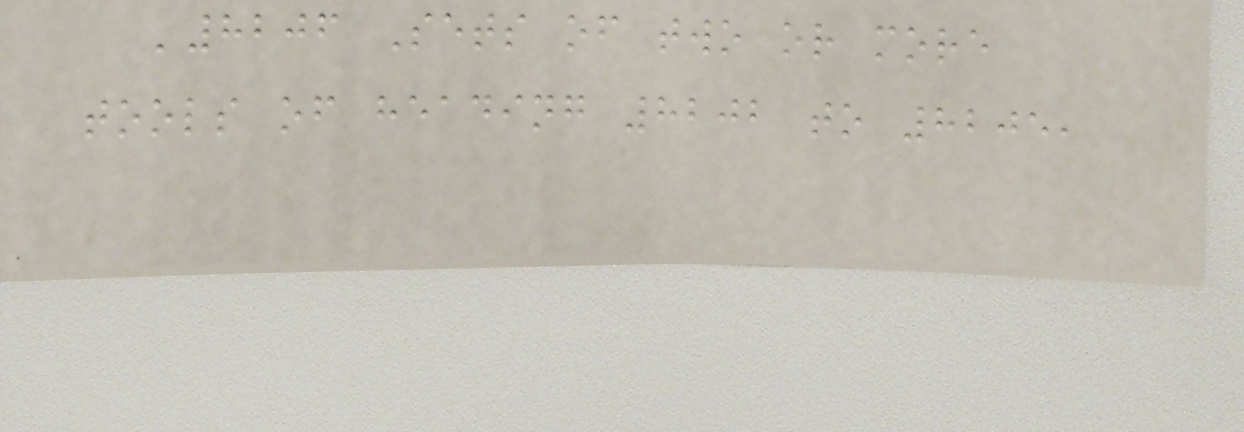'8206 Sets of two or more
tools of heading 8202 to 8205,
